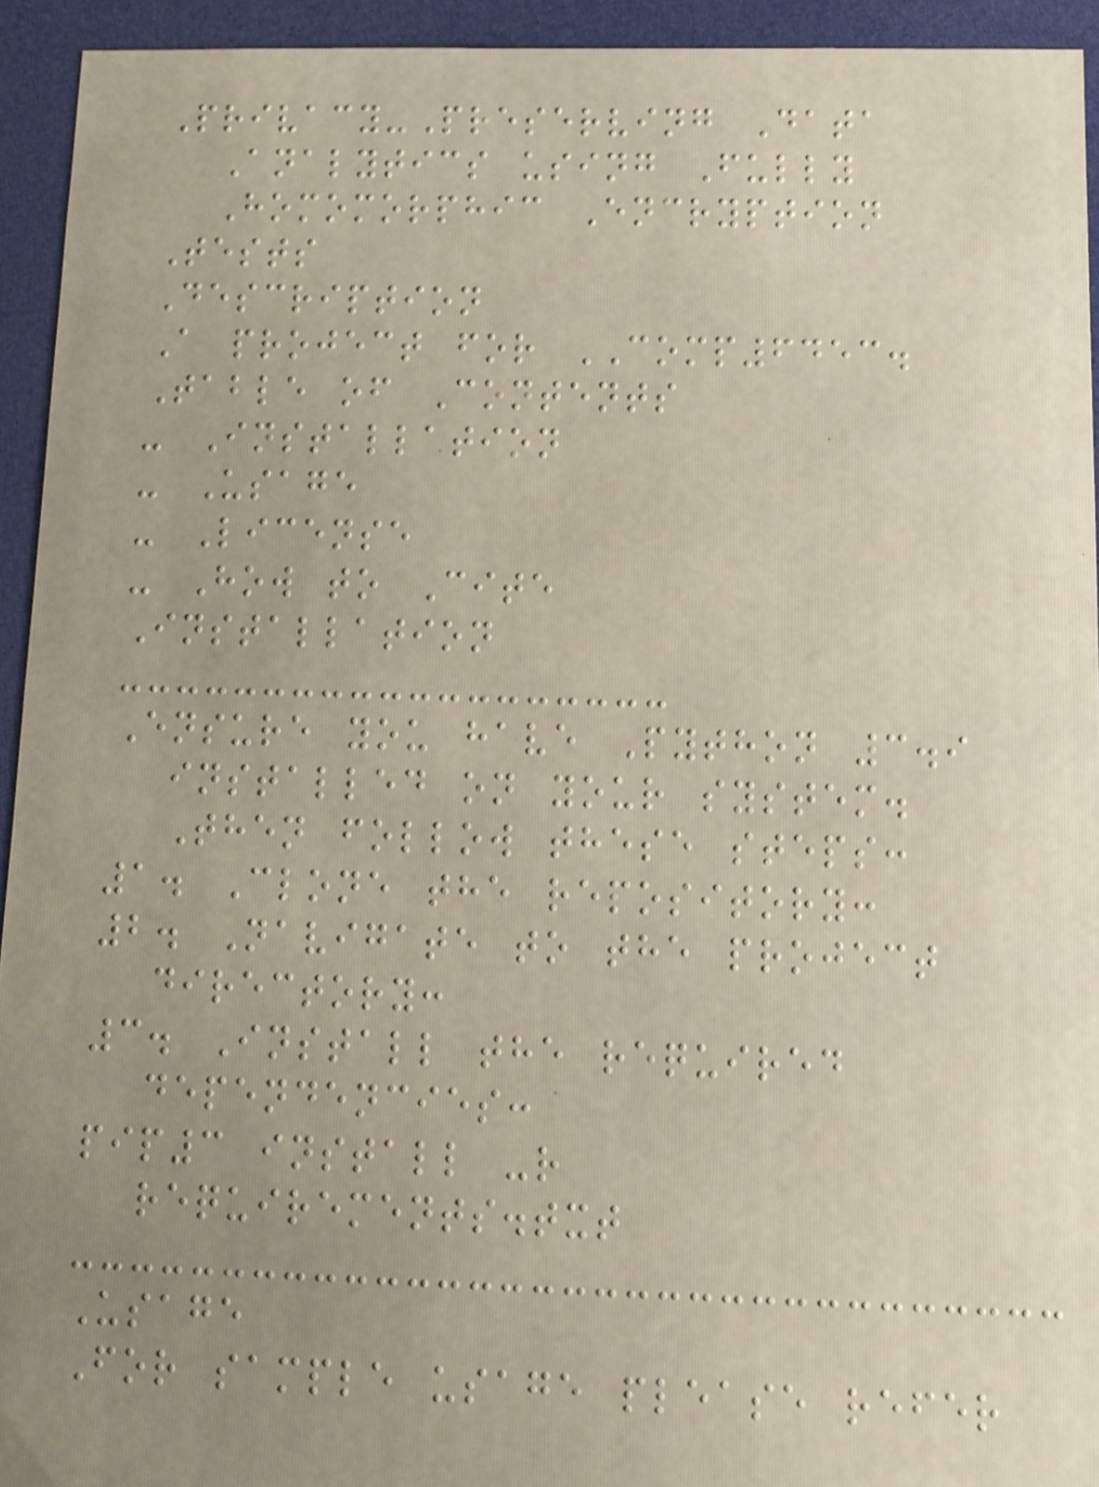Privacy-Preserving Data
Analytics using Fully
Homomorphic Encryption
Tests
Description
A project for COMP6453.
Table of Contents
- Installation
- Usage
- License
- How to Cite
Installation
Ensure you have Python 3.9
installed on your system.
Then follow these steps:
1. Clone the repository:
2. Navigate to the project
directory:
3. Install the required
dependencies:
pip3 install -r
requirements.txt
Usage
For sample usage please refer
